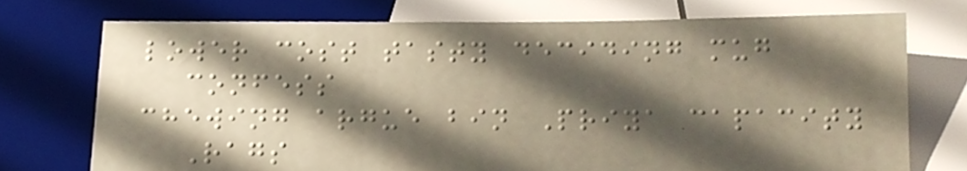lower cost tasty deciding mug
confess
chewing argue bin Priya capacity
Rags
